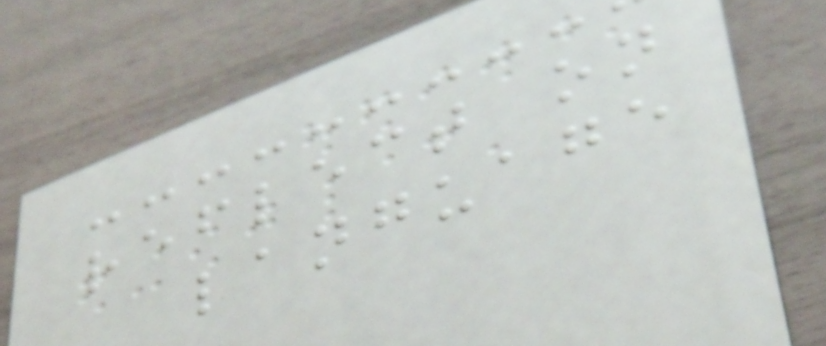reflect on
language
